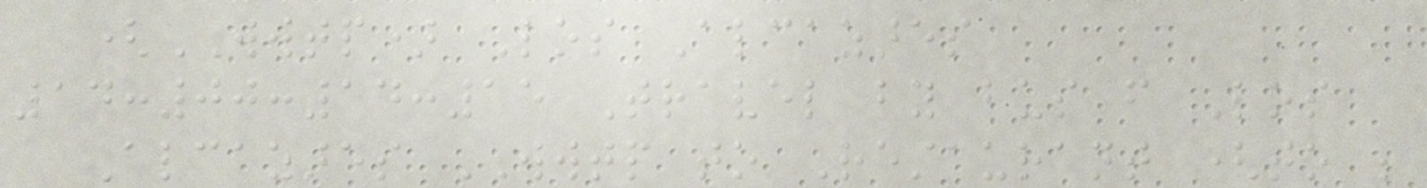(WWTP) Los Alcazares
14:00:14:15 Travel by bus from Los
Alcazares WWTP to Restaurant (to be
